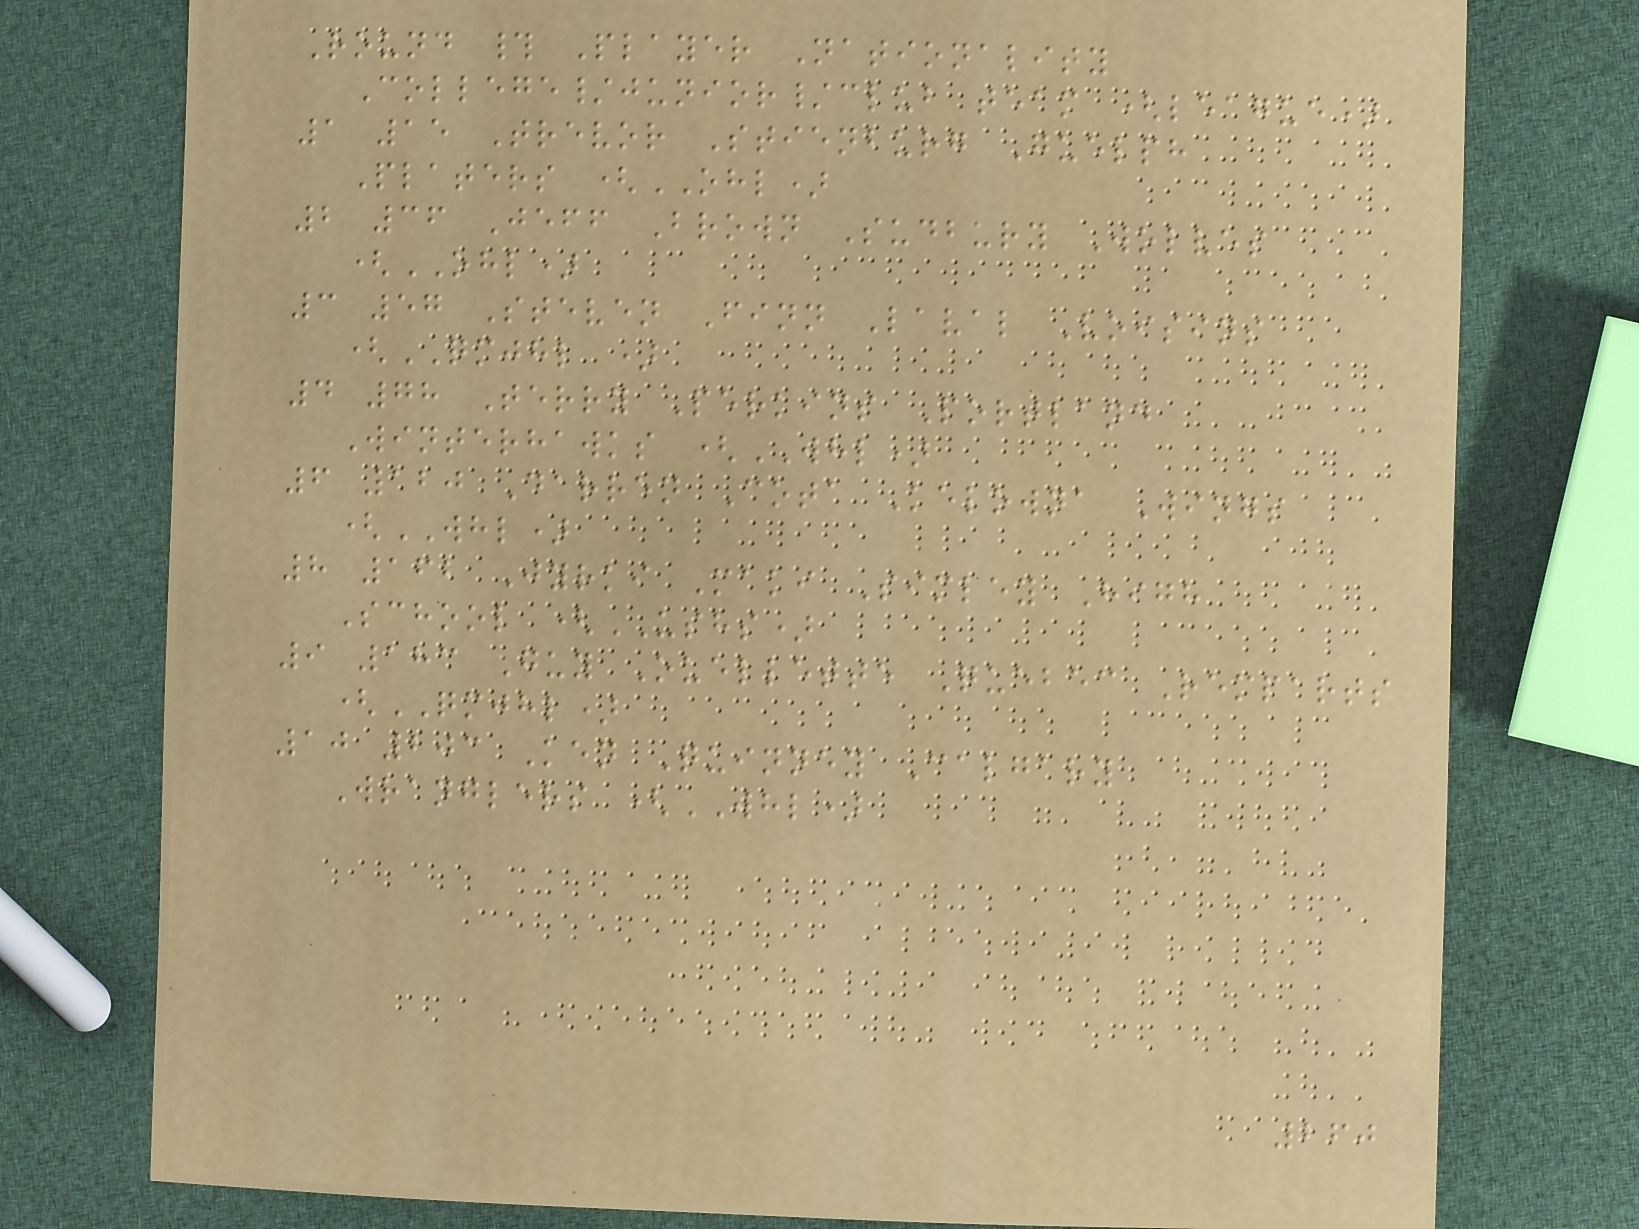Round # Player Nationality
College/junior/club team (league)
1 15 Trevor Stienburg Guelph
Platers (OHL)
2 36 Jeff Brown Sudbury Wolves
(OHL)
3 57 Steven Finn Laval Voisins
(QMJHL )
4 78 Terry Perkins Portland
Winterhawks (WHL)
6 120 Darren Cota Kelowna Wings
(WHL)
8 162 Jyrki Maki Simley High
School (USHS)
9 183 Guy Ouellette Quebec Remparts
(QMJHL)
10 203 Ken Quinney Calgary
Wranglers (WHL)
260
